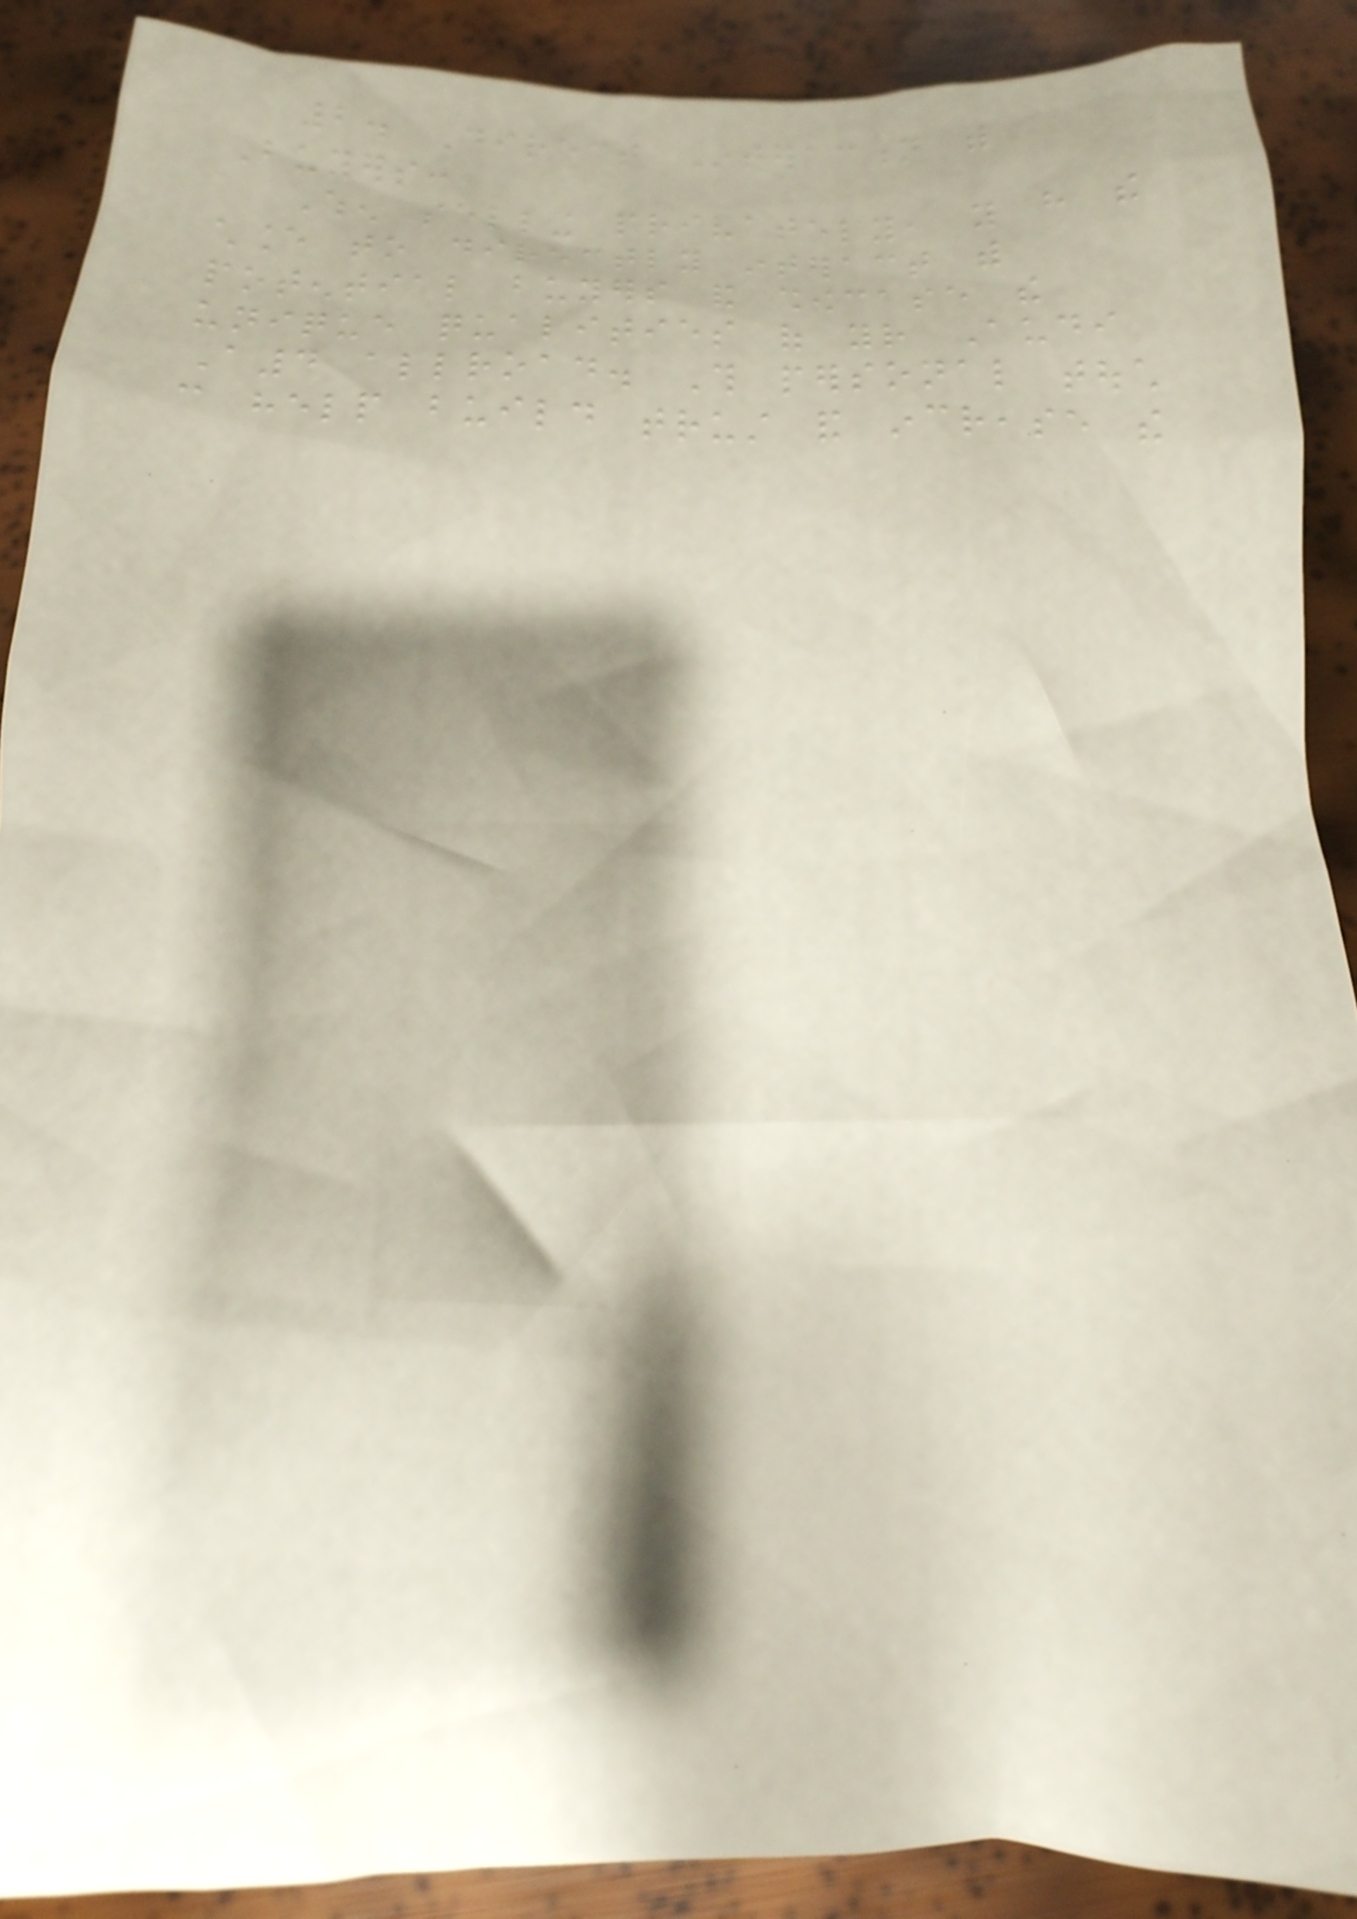2. Direct Interaction with
Buyers:
When selling privately, you have the
chance to directly interact with
potential buyers and showcase the
unique qualities of your Audi
A4 allroad. This personal touch
can help build trust and increase the
